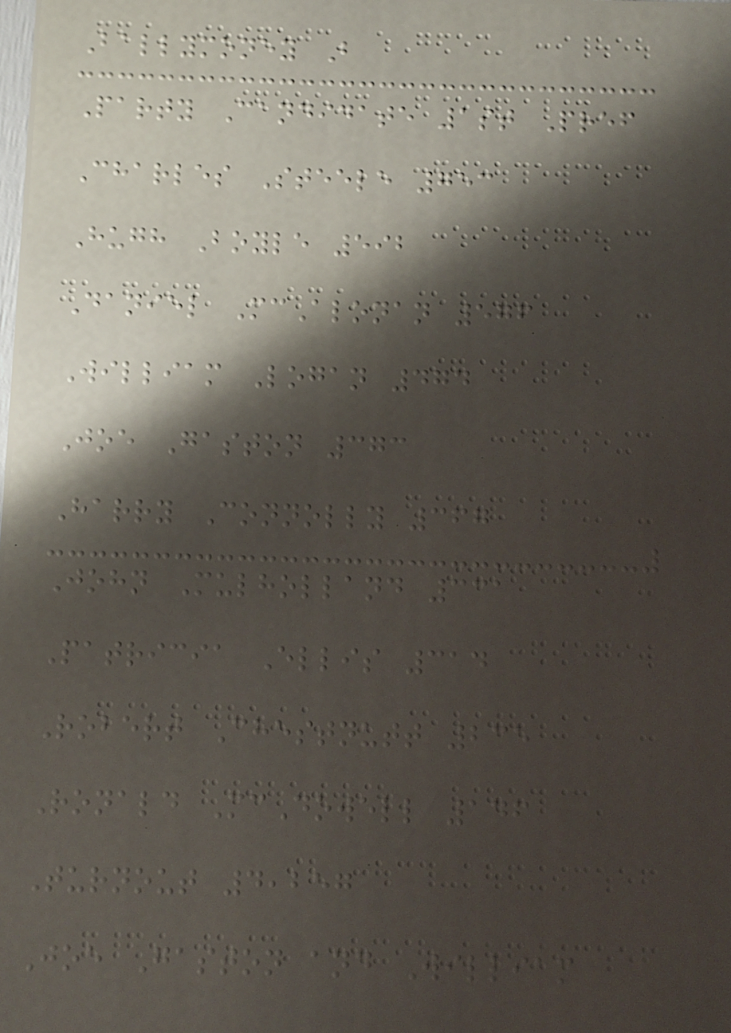Ballymoney B
Party Candidate 1st Pref
Charles Steele 753
Hugh Boyle 592
Daniel McAlonan 576
William Logan 474
Joe Gaston 373
Harry Connolly 367
John Mulholland 331
Patricia Ellis 314
Robert Chestnutt 235
Ronald McDowell 146
Turnout 4,257
Joe Gaston and William
